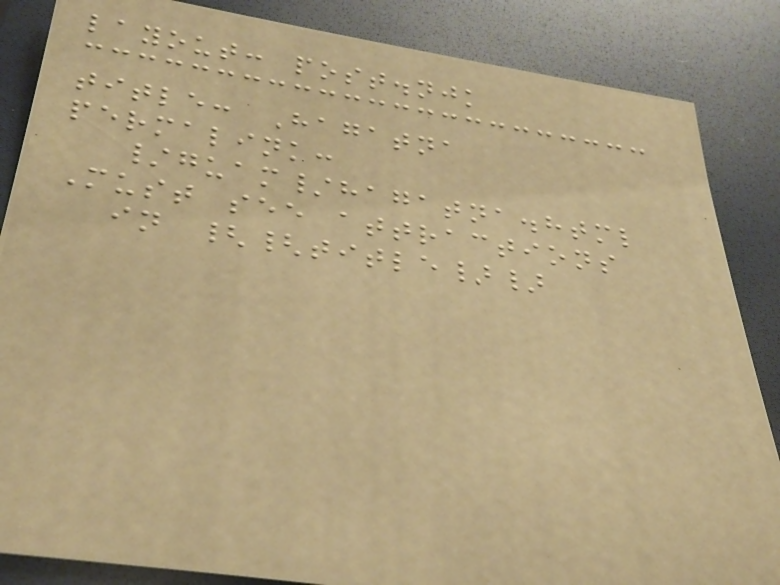layout: post.njk
title: Hagatna
permalink:
/guam/hagatna.html
Must see attractions
in {{title}}
